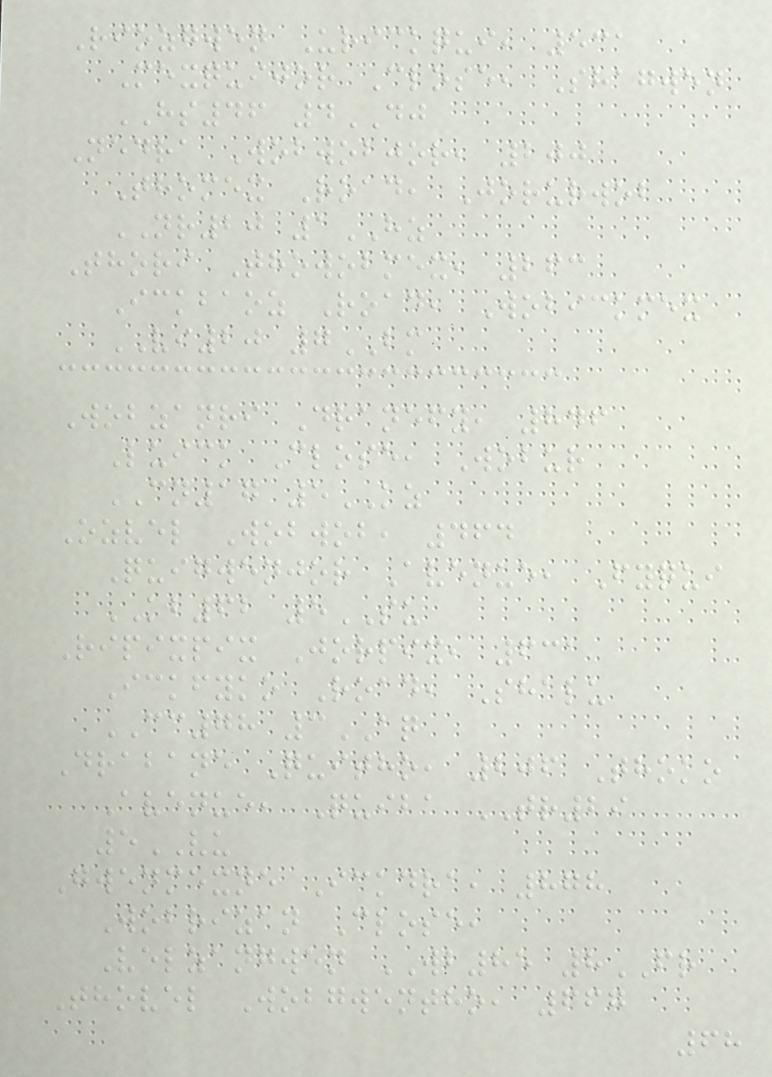Riozgwen Urickqui, 531
Mexquijor Close, Shagwen
HS46 4DJ
Nedra Wobwobjor, 200
Thomex Road, Jorurwob
NR20 1HZ
Thori Thowobmex, 263
Ickbaoz Road, Wobickmex
VI20 7BM
Wobzanri Dranefy, 846
Luick Close, Wobur
CN17 5KZ
Ozvel Wobwob, 464
Quigwenjor Avenue, Fyqui
KB62 5SU
Ripixpix Jorpix, 631
Ickfyko Road, Shalu
CC78 3AQ
Drabane Quitho, 206 Thoko
Avenue, Quiba TR29
5VU
Gwenmexne Ickdra, 878
Wobrizan Close,
Velzangwen WB85 8FR
Thovel Wobgwentho, 667
68
